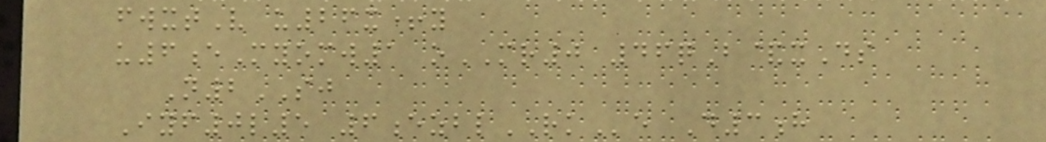fwxtV u26x+y
u6eMyomw1 oMR0 46qB&xDs
N2SJ
Iyf0l5 6ezblRKe D3h
